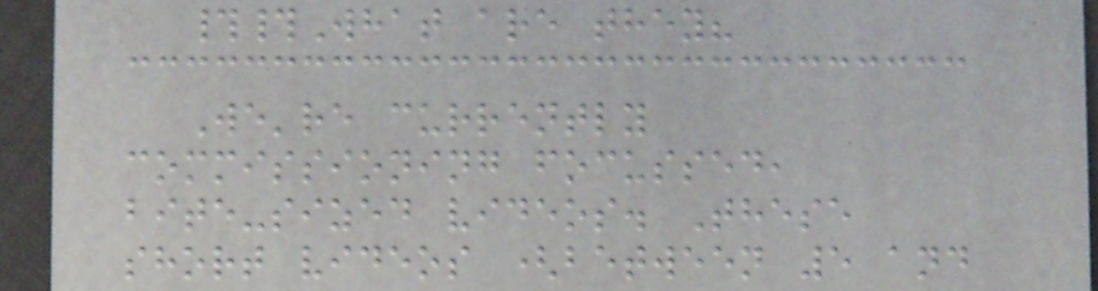##What are they?
We're currently
commissioning focussed,
bite-sized videos. These
short videos (between 5 and
